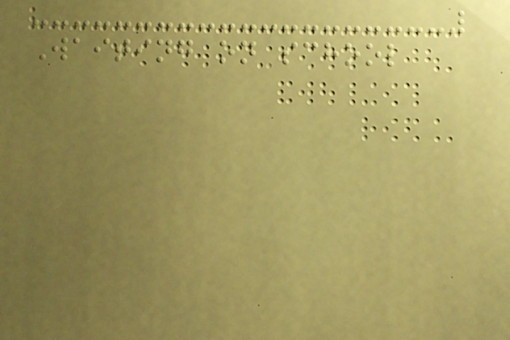Waiting on school
